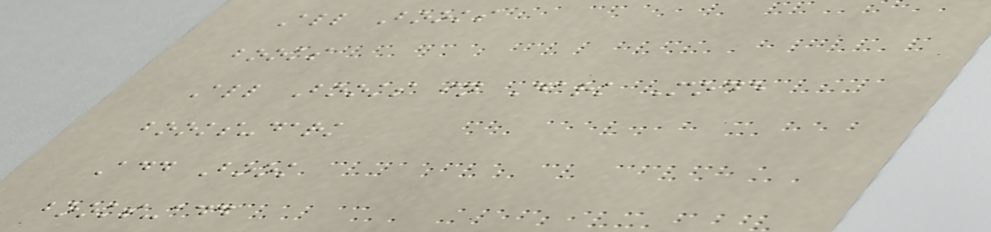All Books
books
All Books in Dark Mode
books-dark
Add Book
books-add
